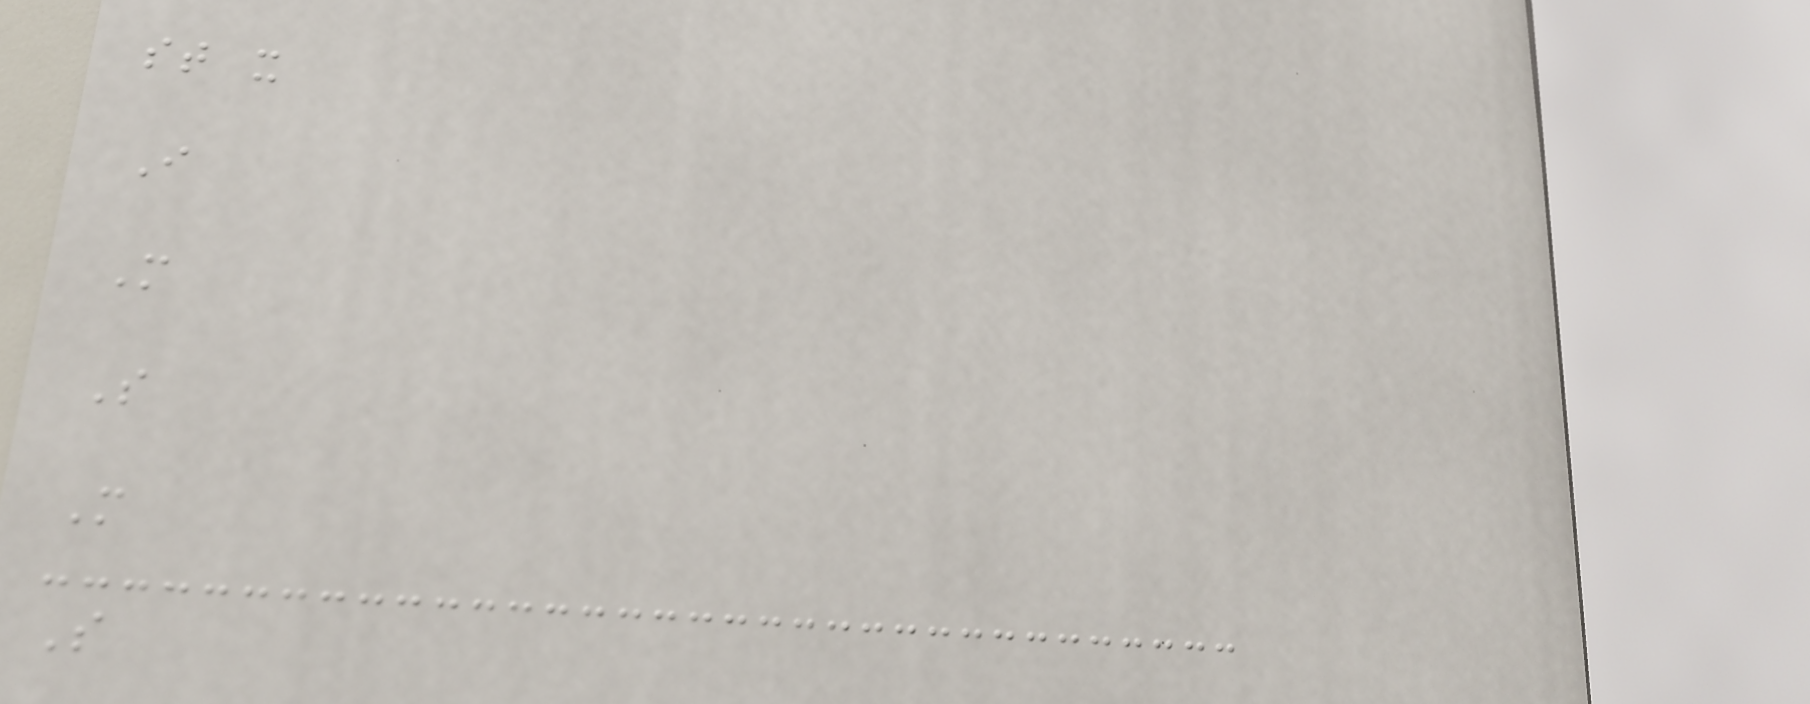st x
I
M
S
M
S
